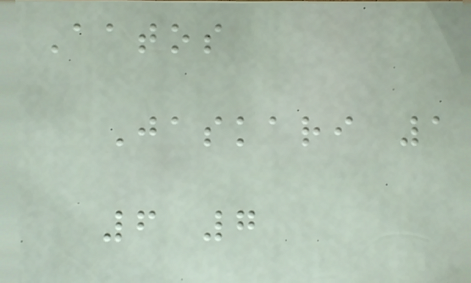Aatos
Jaskari 1
6 7
